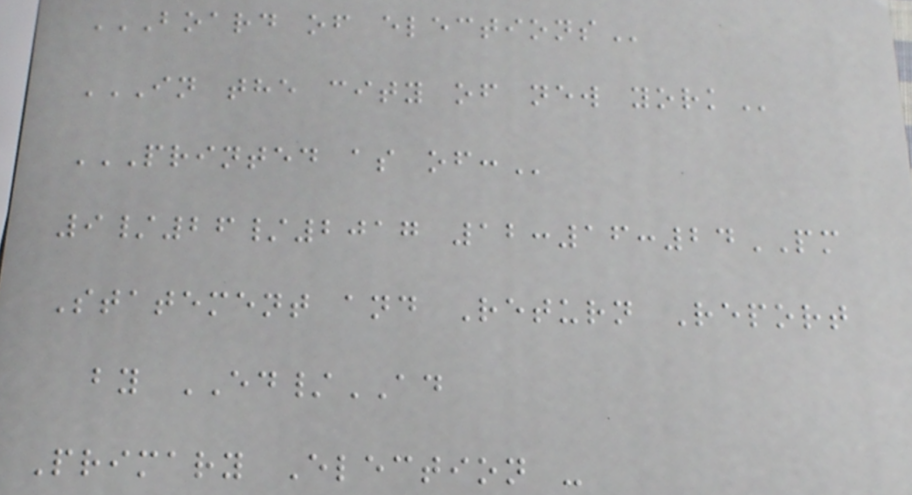BOARD OF ELECTIONS
IN THE CITY OF NEW YORK
PRINTED AS OF:
9/26/2017 12:16:24PM
Statement and Return Report
by ED/AD
Primary Election -
